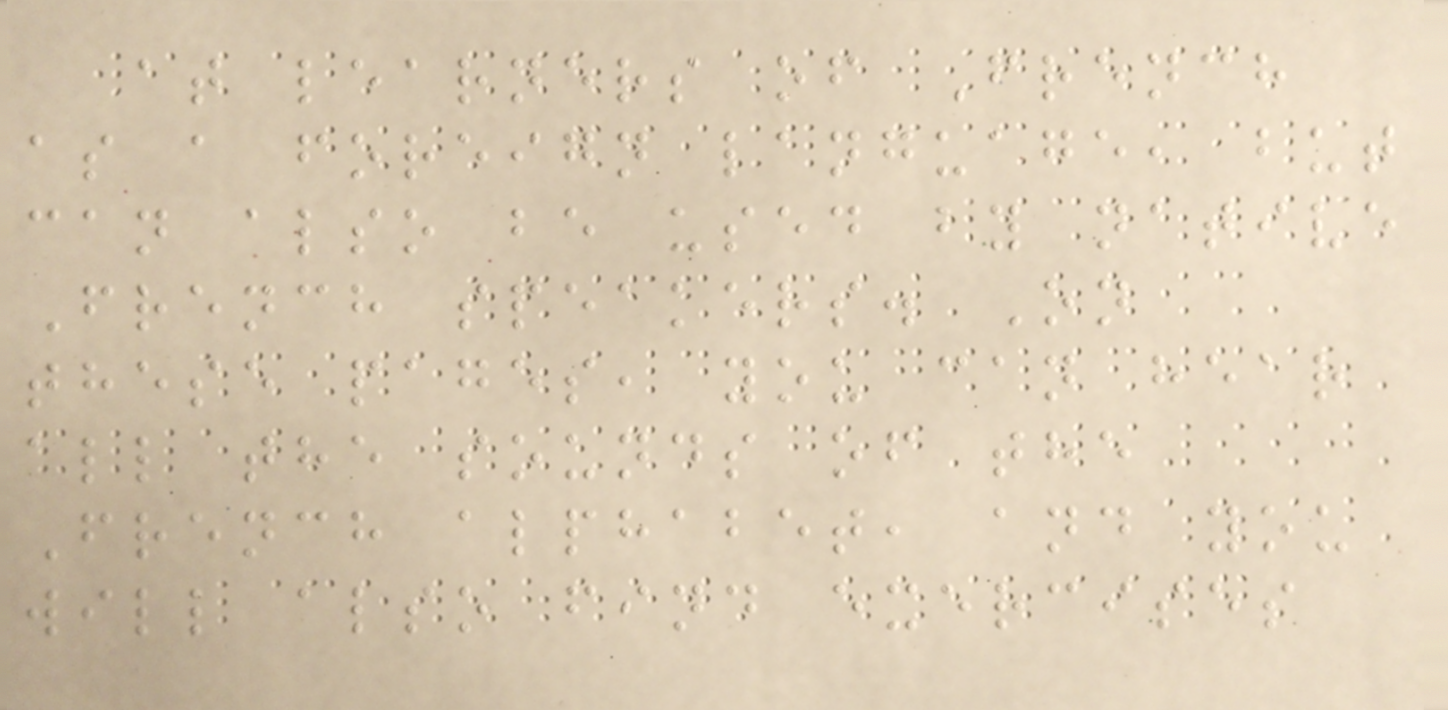at learners of French
as a foreign language, but
can also be used by native
French speakers. On
these pages, you can hear
all the sounds of the
French alphabet, and you
will also find exercises
